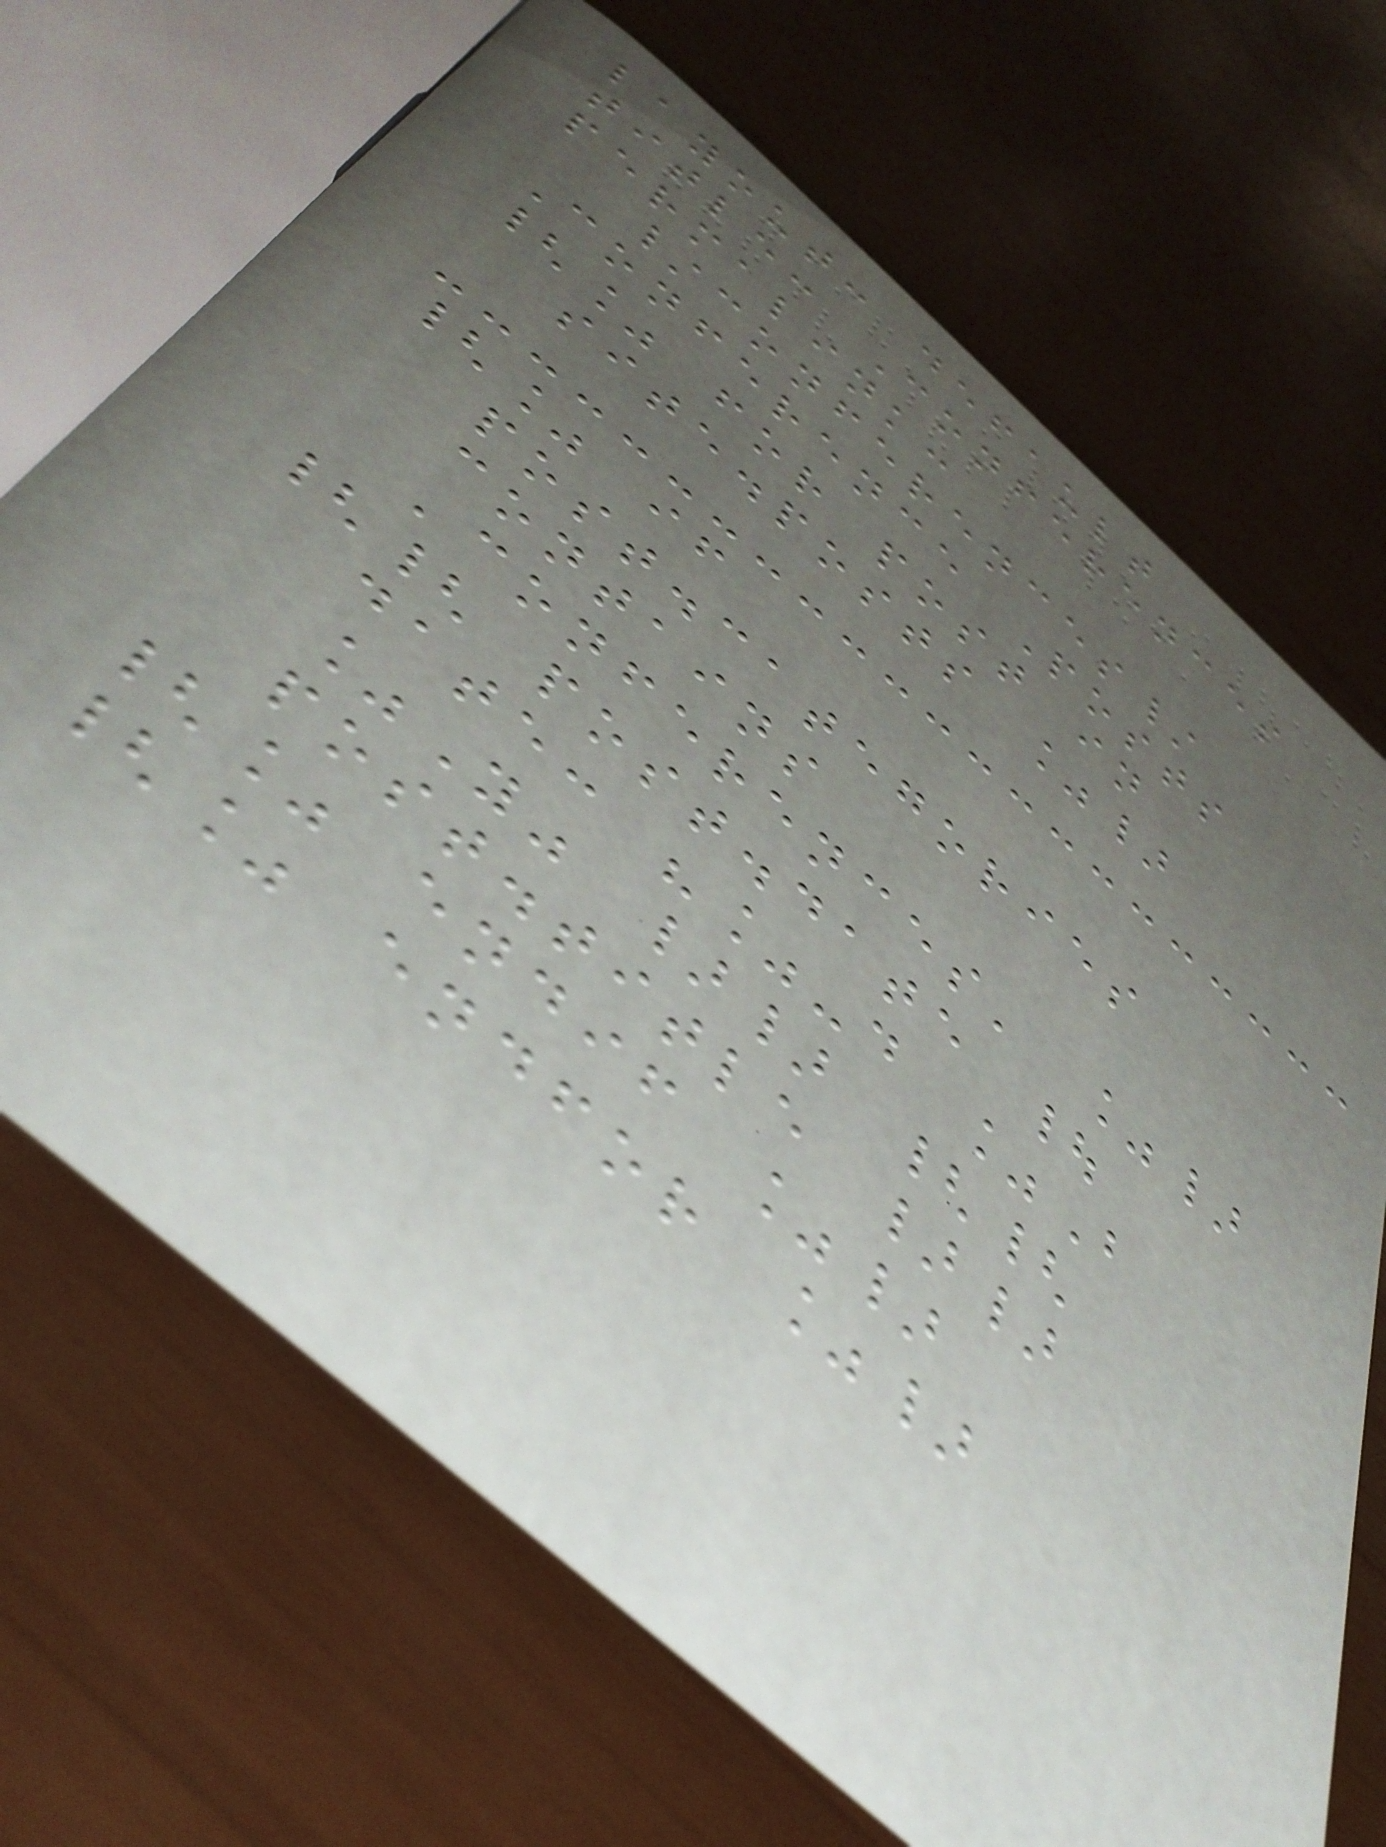layout: default
title: Conferences
permalink:
/conferences/
Conference Posts
{% for post in
site.posts %}
{% if
post.categories
contains
'conferences' %}
{{ post.date |
date: "%-d %B
%Y" }} {{
post.title }}
{% endif %}
{% endfor %}
